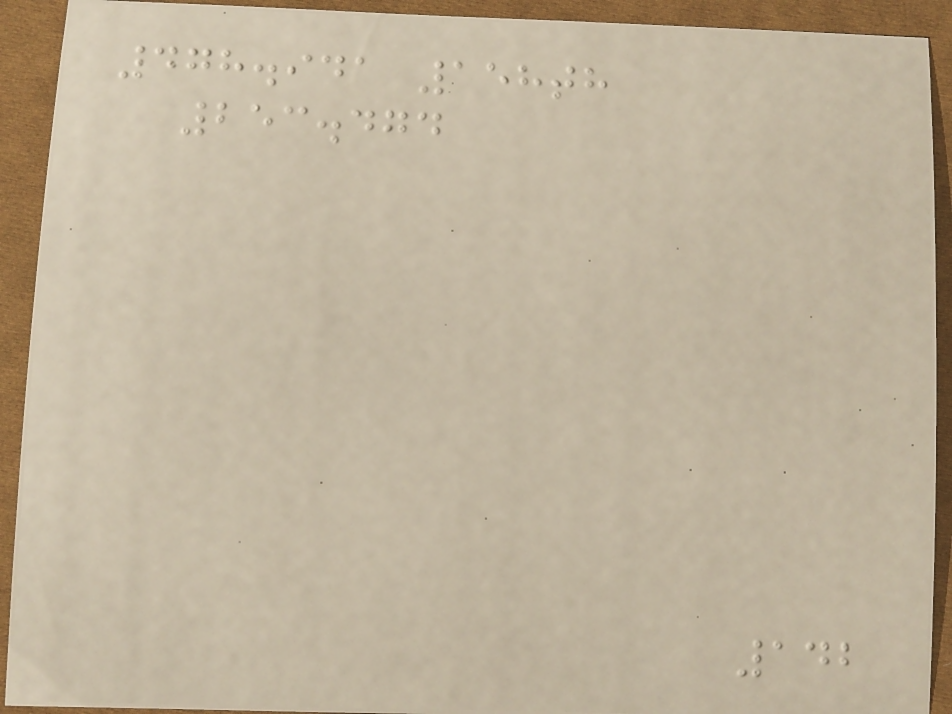478.941 158th
253.474
142
